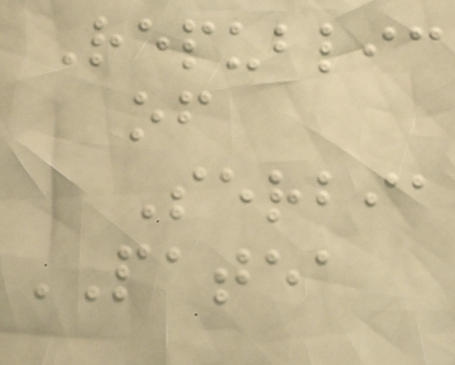Republic
of
Serbia
PATEA
